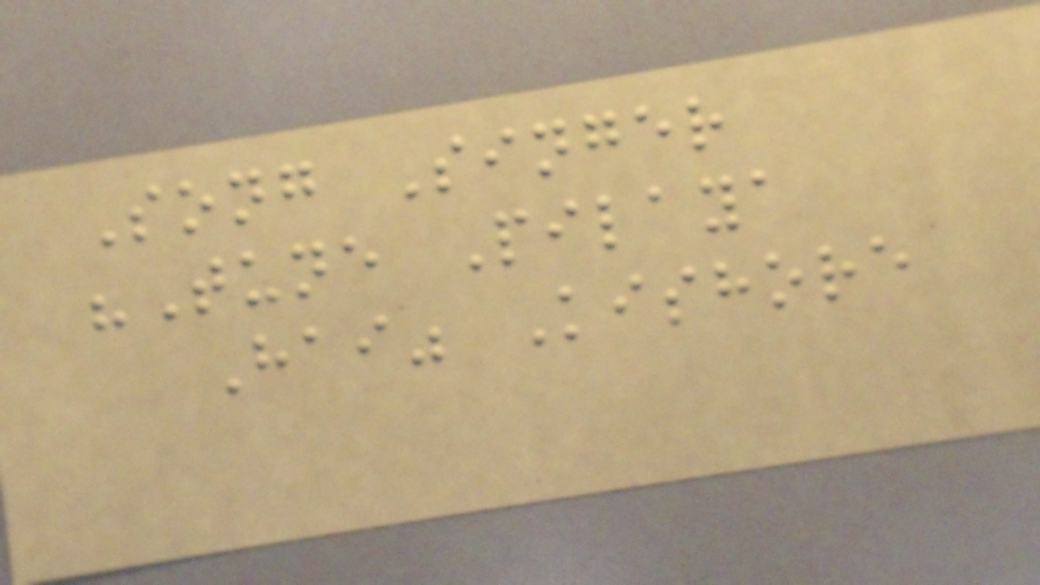Song Singer
"Tune Pilaya
Hai" Kishore
